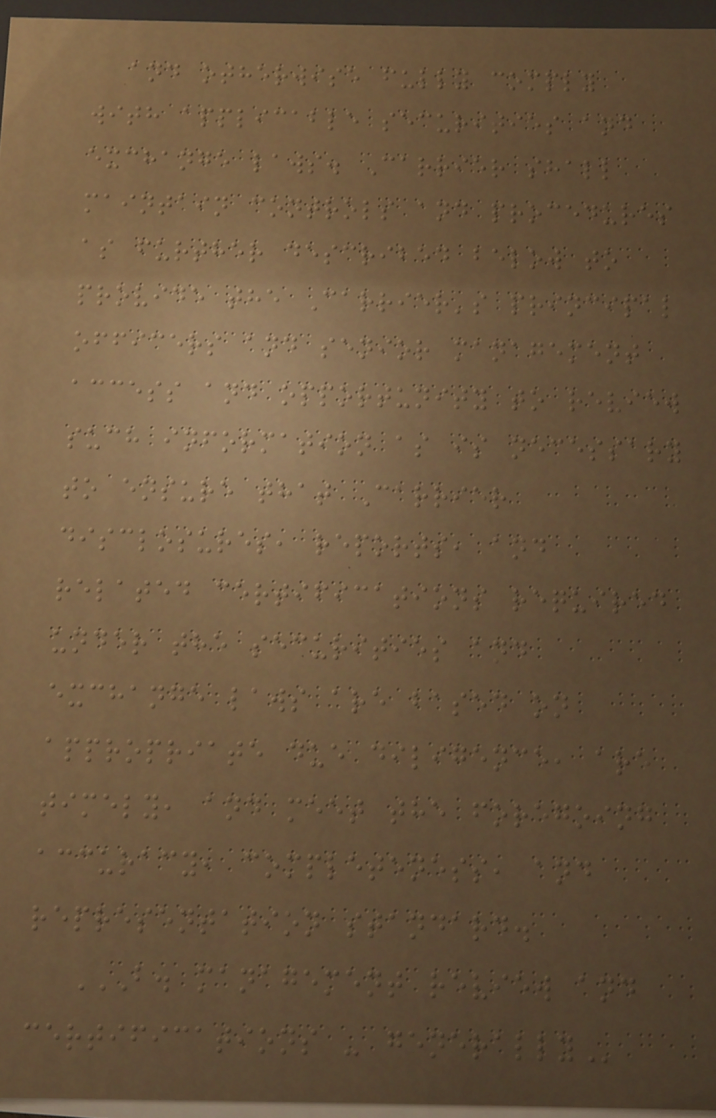and otherwise fully comply
with applicable securities and
exchange laws. Carrier shall
maintain controls and procedures
as further described below to
provide the Carrier's principal
officers and senior management
access and opportunity to review
such information as is necessary
to ensure that Carrier
disclosures, reports, and
related certifications required
under the securities and
exchange laws are based on
appropriate due diligence, are
timely, and meet the foregoing
accuracy, completeness, and
representation standard.
B. MANAGEMENT REVIEW AND
CERTIFICATIONS - GENERALLY
